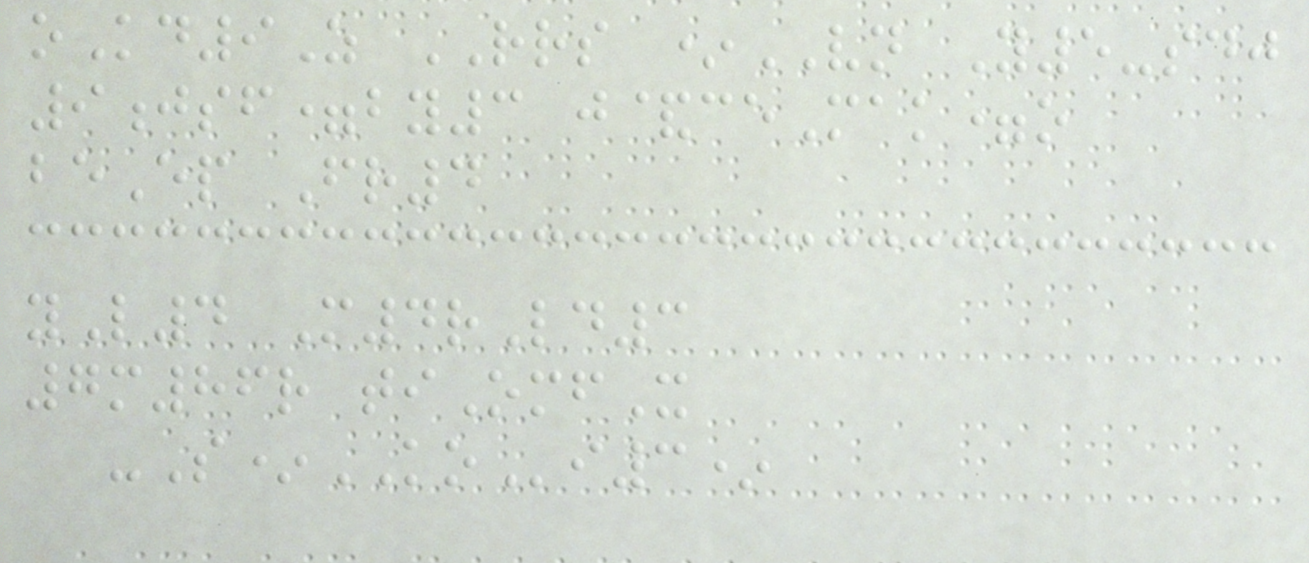oKd9Z RRS *VN Y5-sdj
9jsf=by3 j&ceMak=o
beEp Fr4
yL4 M4rLd3
7m86r tiOmfX
-S*KOi3*
